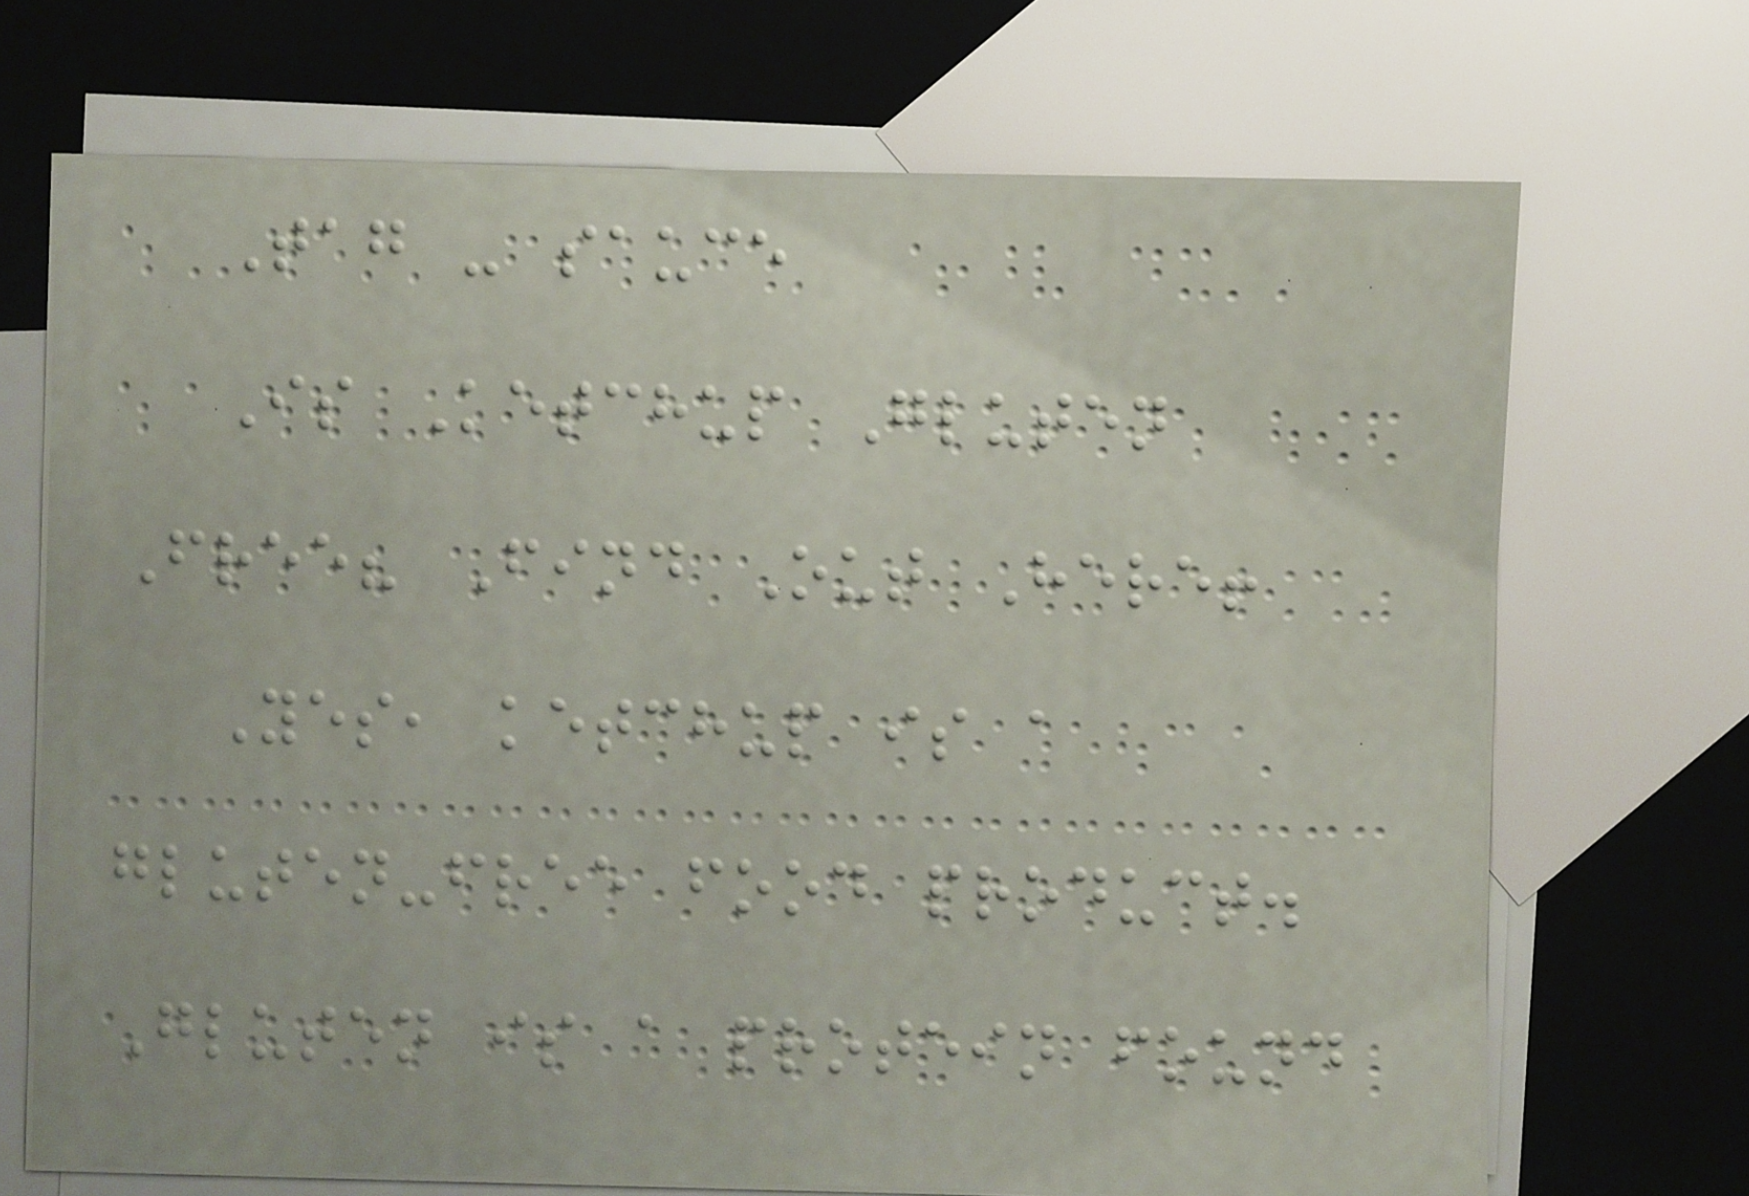Tag - sauce
Is Ketchup Gluten
Free? Find Out Here!
Yes, ketchup is a
gluten-free food product.
Gluten is a protein found
